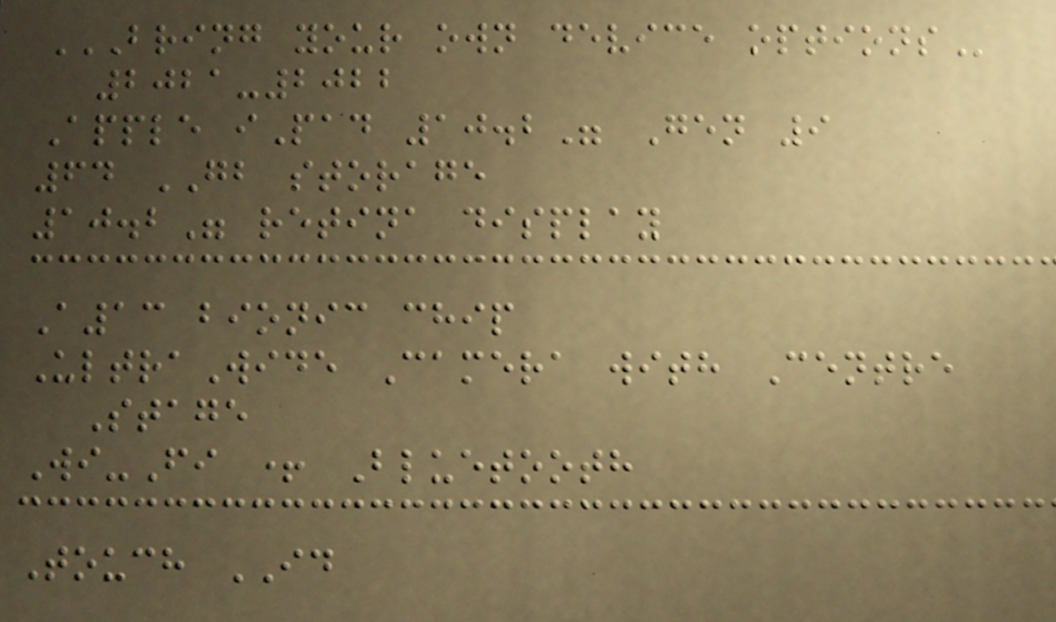BRING YOUR OWN DEVICE OPTIONS
2021-2022
Apple iPad 10.2" Gen 9
64 GB storage
10.2" retina display
A13 bionic chip
UltraWide Camera with Centre
Stage
Wi-Fi + Bluetooth
Touch ID
